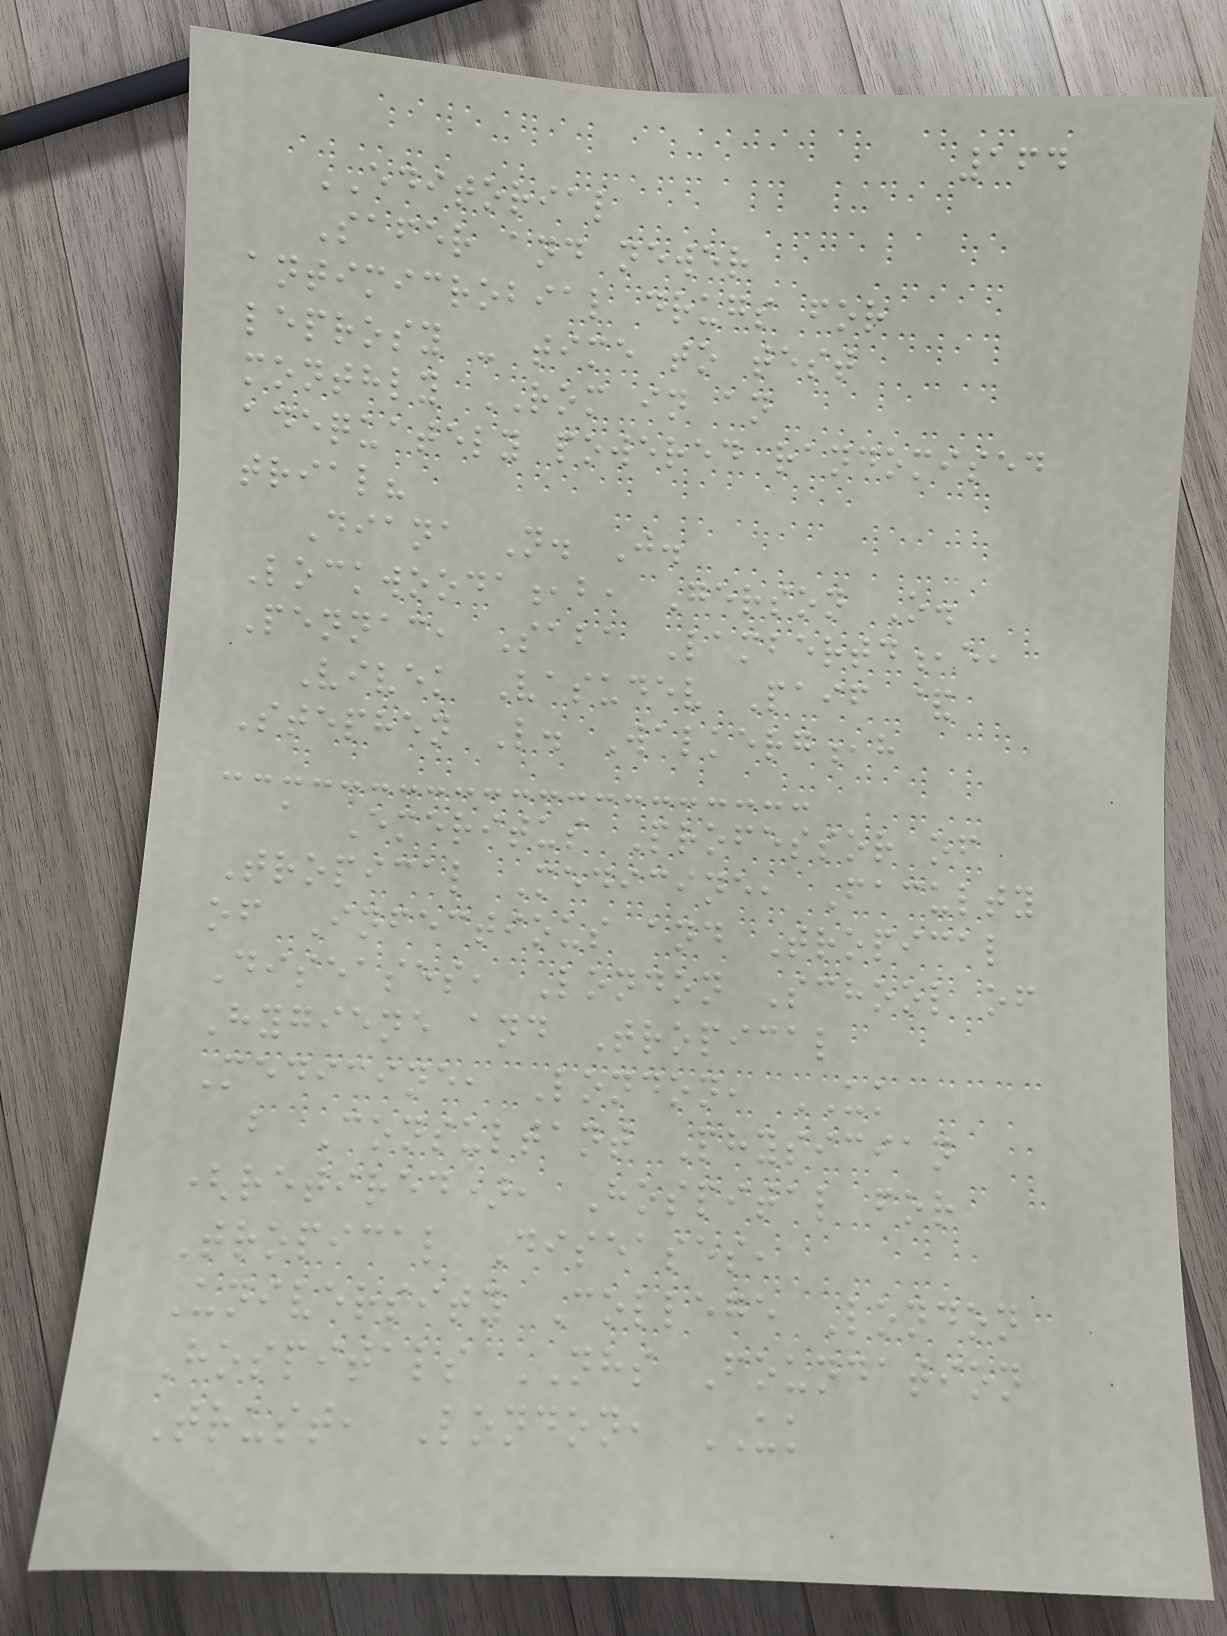164
EDITORIAL
Safer and newer
antimicrobial drugs for
leprosy - time to test
monthly ROM in an
adequately powered randomised
trial?
Diana N. J.
Lockwooda,b, Gerson O.
Pennac, Saba Lambertd,e,
Vivek Vasudev Paif &
Stephen L. Walkerg,h
a Emeritus Professor of
Tropical Medicine, Faculty
of Infectious and Tropical
Diseases, London School of
Hygiene and Tropical
Medicine, London, UK
b Consultant Physician
(retired), Hospital for
Tropical Diseases,
University College London
Hospitals NHS Foundation
Trust, London, UK
